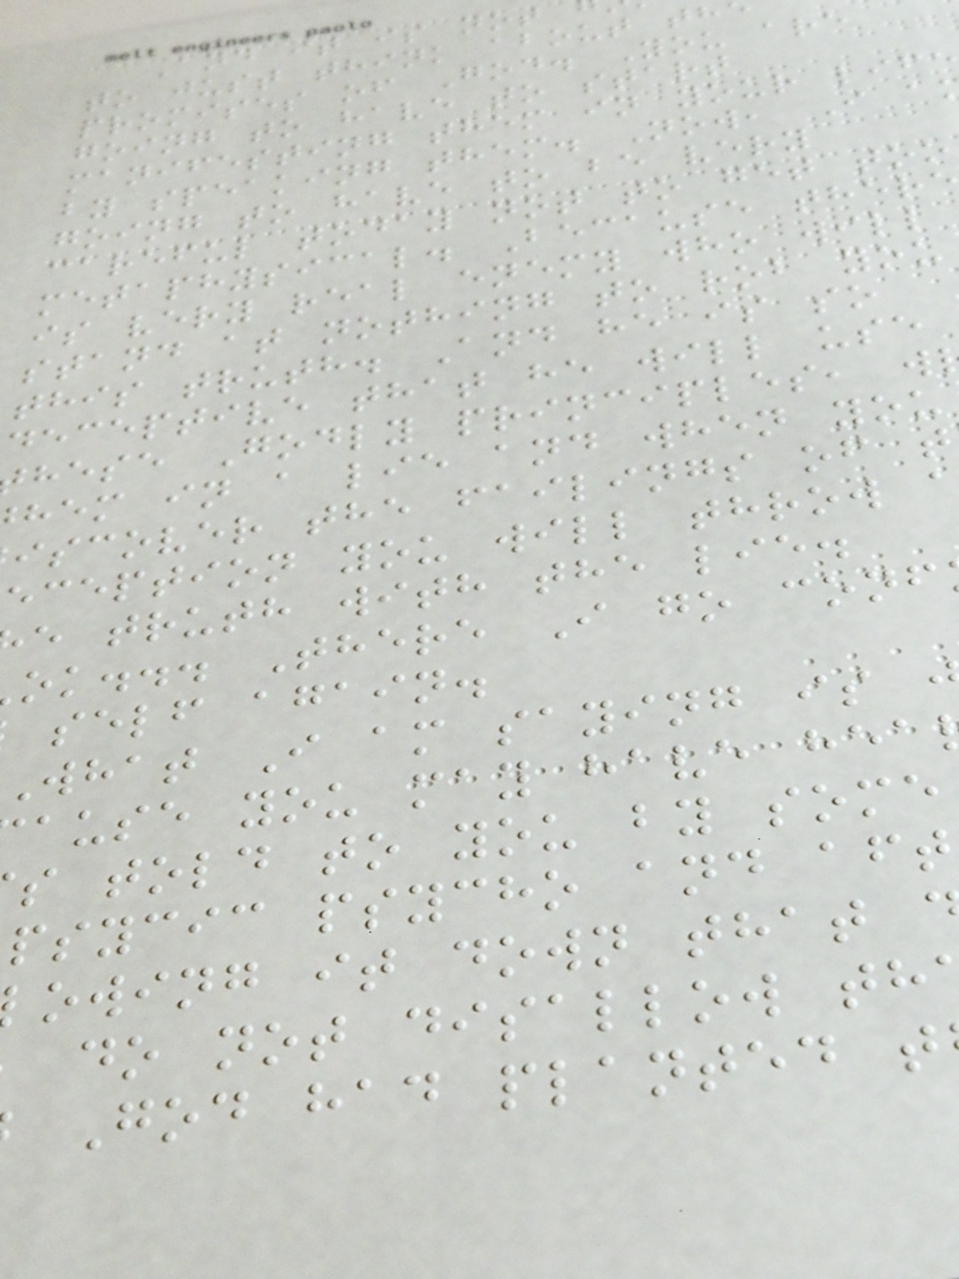And it is not
to just think about th
promises of God. You are
going to have to start
manifesting them in your life
by speaking them. Now, I a
going to have to be very
careful today not to get too
metaphysical. Because ther
is very real enemy who will
stand at nothing to rob you
this truth. And he is so
deceptive that he will use
hese Godly principles, w
hem in a lie and when you
iscover the failings of t
eception you will throw
e truth with the lie.
ok... There I go conf
self again.
what I am saying is
ause you may have hea
s told to you by some
psycic psycho and aft
owing it down that
do not disallow th
God had planted t
